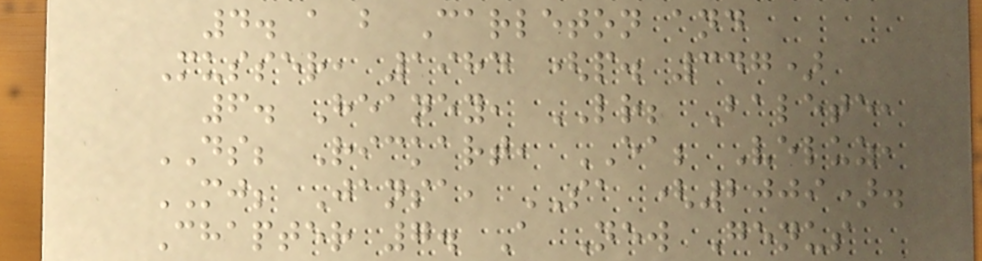4. a b Carleton and
Musser, 1984 (p. 347)
6. Heaney, LR; Balete,
DS; Rickart, EA; Veluz,
MJ; Jansa, SA (2009).
Chapter 7. A New Genus
